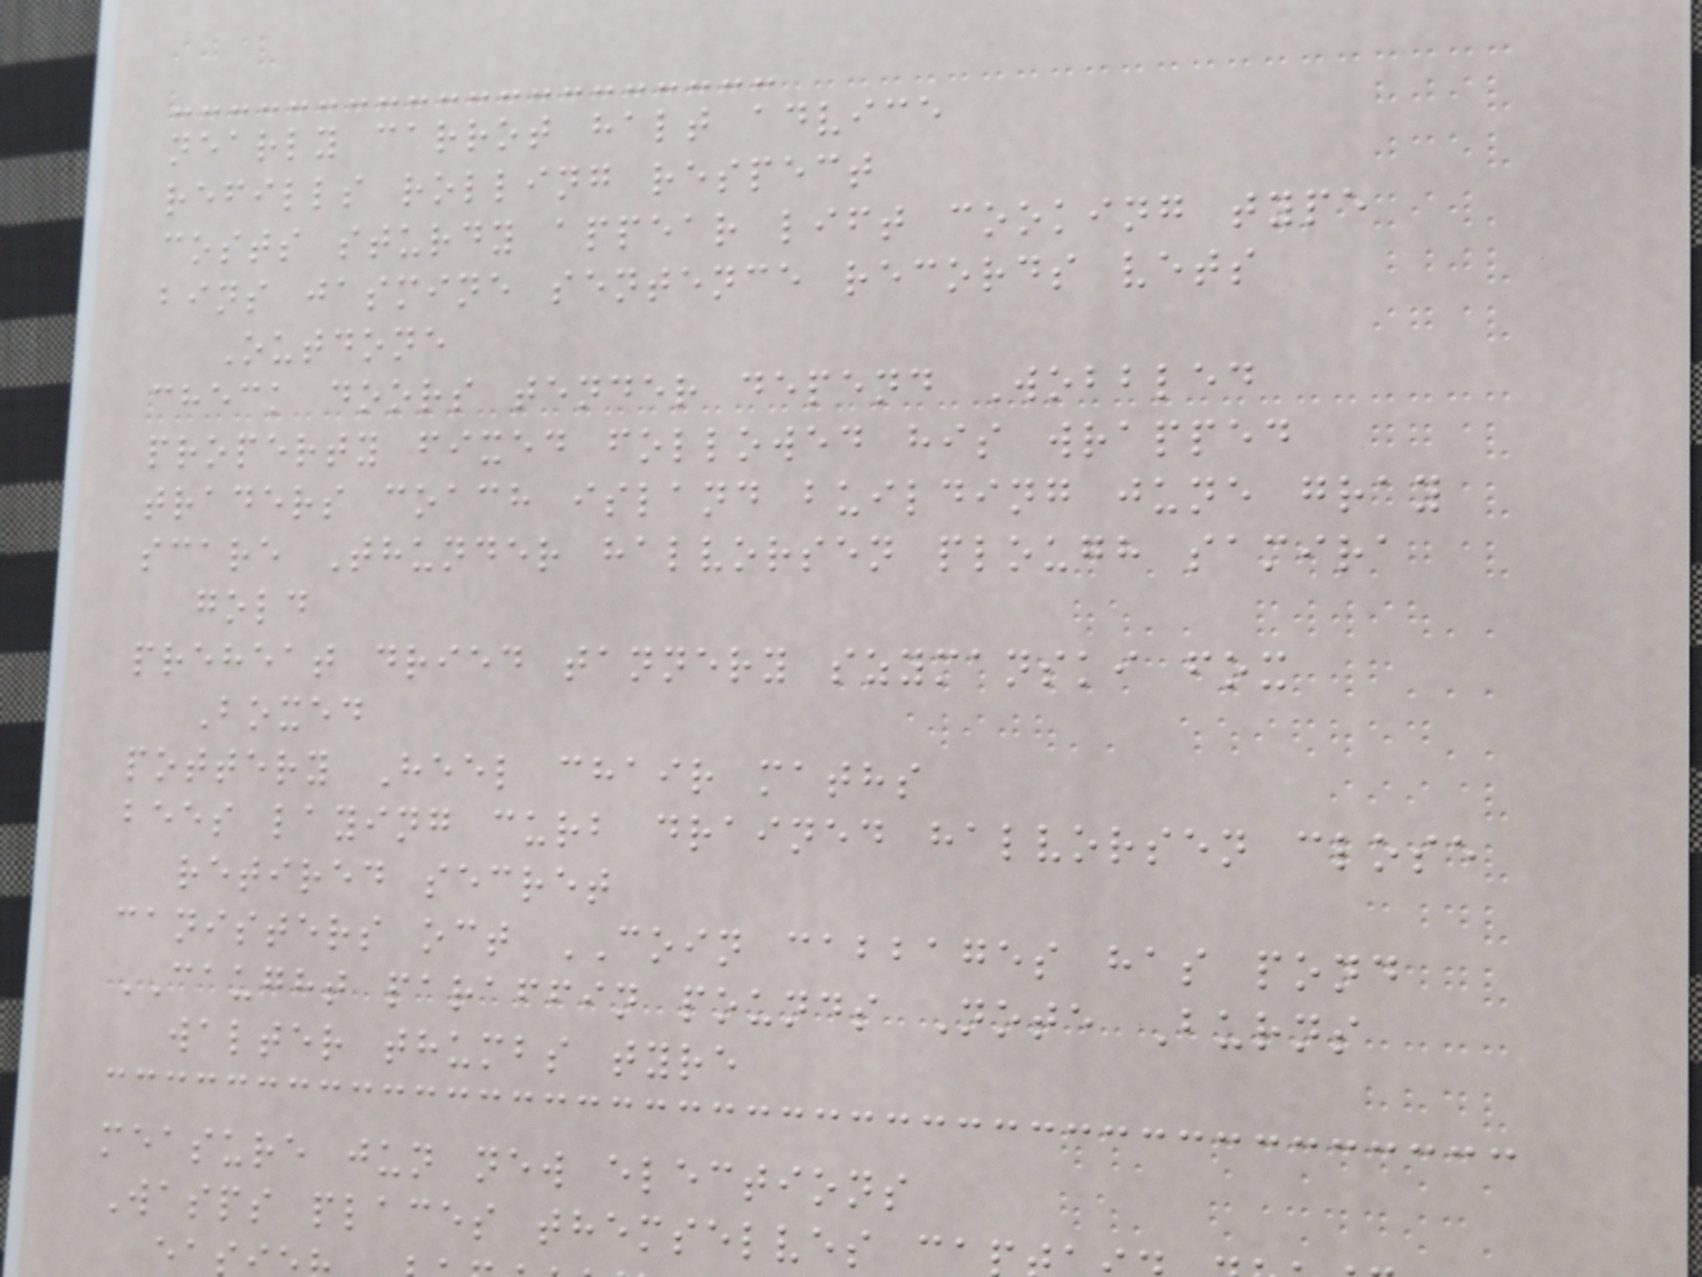nearly carrot halt advice
refills rolling respect
costs sturdy appear lift cooking type
bins jasmine sentence records vets
Outdone
check doors tender depend Wobbled
property fixed followed his wrapped
traders coach island building june gray
scare Thunder halvorsen plough samira
gold
preheat dried tannery szymanski fox
Boxed
pottery Heel chair maths
bees laying curb drained halvorsen close
retired secret
canisters oct COIN cabbages has pond
CAUGHT paraffin pounds Note Burns
walter thumbs tyre
measure jun new elections
Wasps places themselves c
